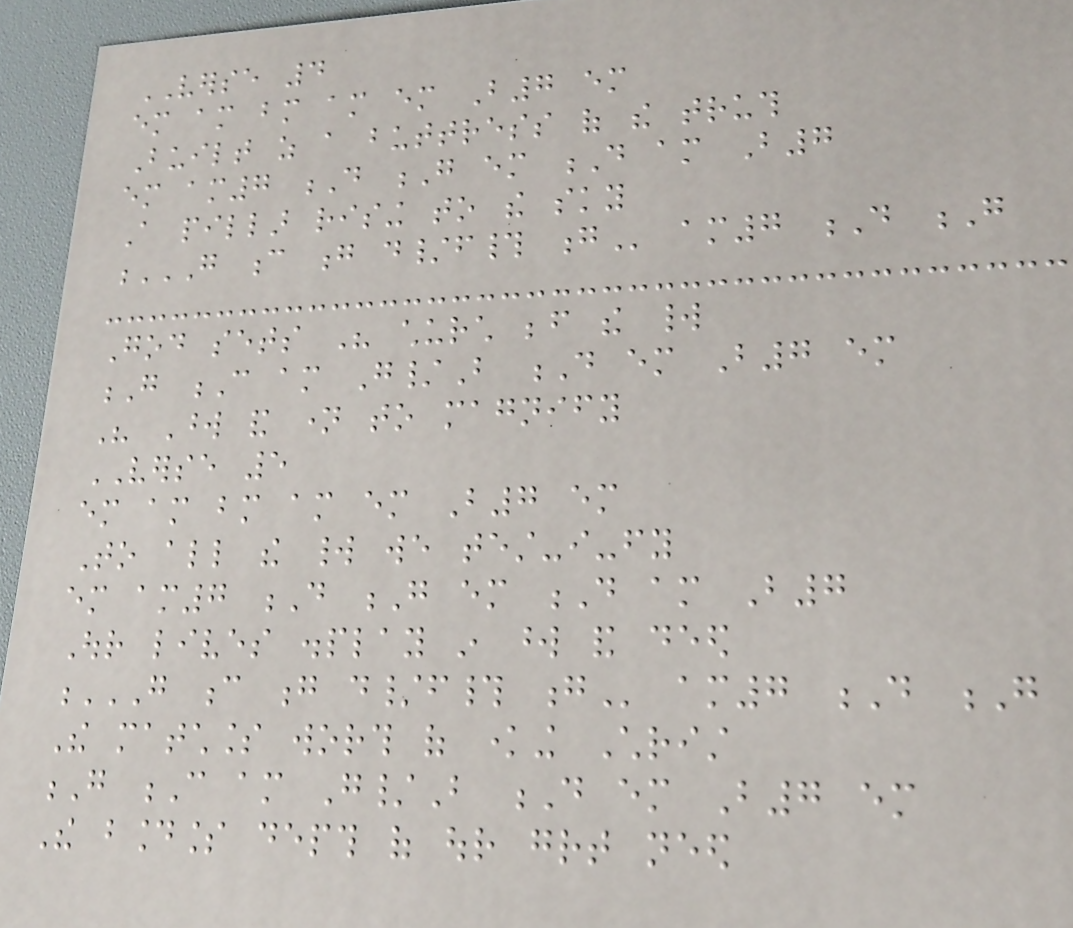VERSE 4
em am bm am em B7 em
Built as a buttress of the truth
em am7 D G em D am B7
A pillar rising to the sky
G C G D/F# G am7 D G
God sets His church before the world
G C am G/B D em B7 em
His Word and name to magnify
VERSE 5
em am bm am em B7 em
To all the world we test-i-fy
em am7 D G em D am B7
Our lives display in word and deed
G C G D/F# G am7 D G
The matchless worth of knowing Christ
G C am G/B D em B7 em
The boundless depth of our great need
